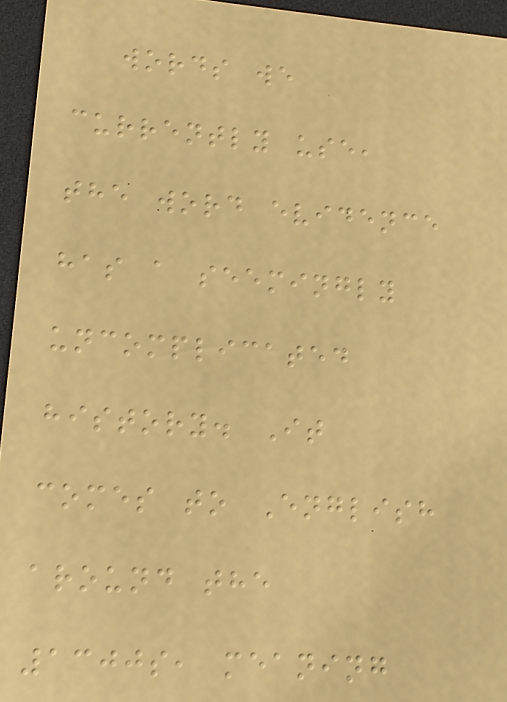words we
currently use,
the word evidence
has a seemingly
uncomplicated
history. It
comes to English
around the
1300s, meaning
